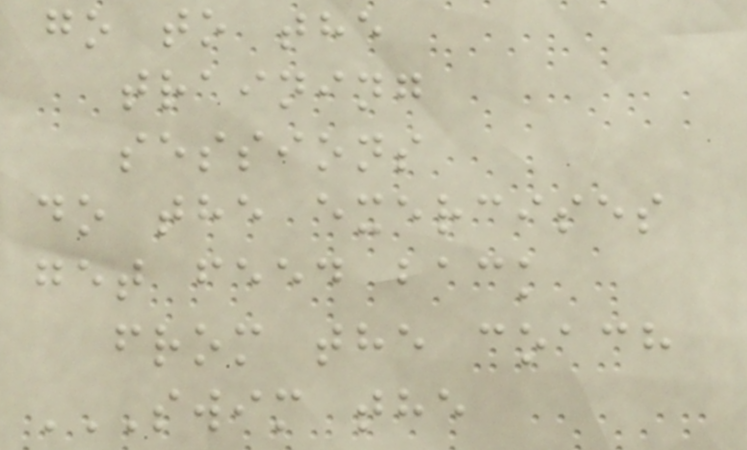go to the
training
sessions
do the exercises
get feed back
from the coach
SWIM THE
